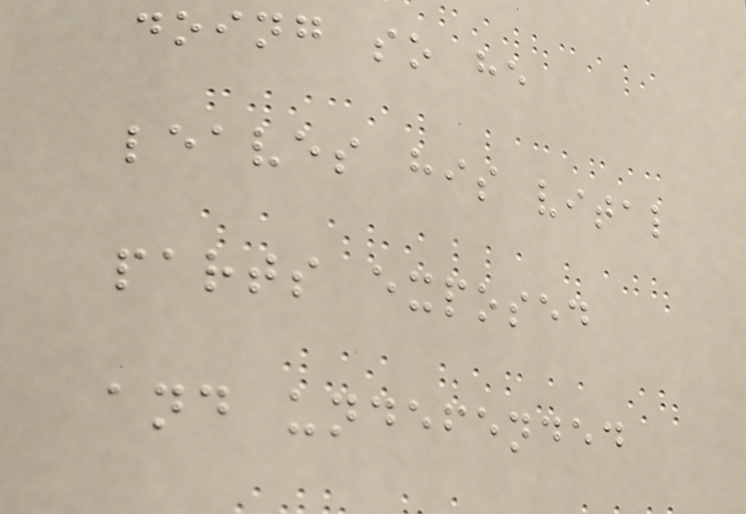doing so he
leaves his vital
parts exposed
and undefended
